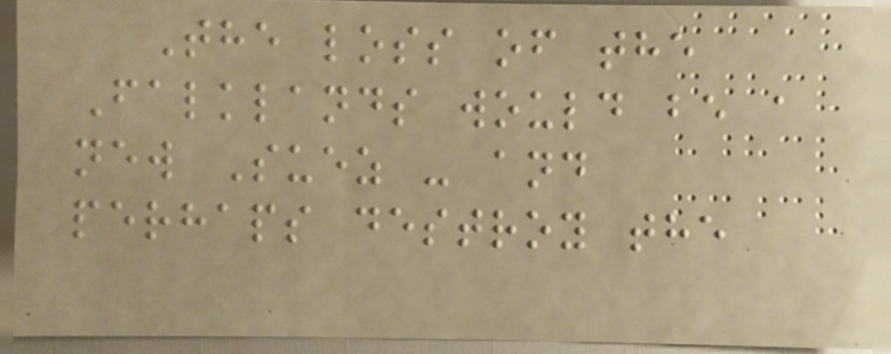The loss of the
Falklands would be a
new Suez - and
perhaps destroy the
